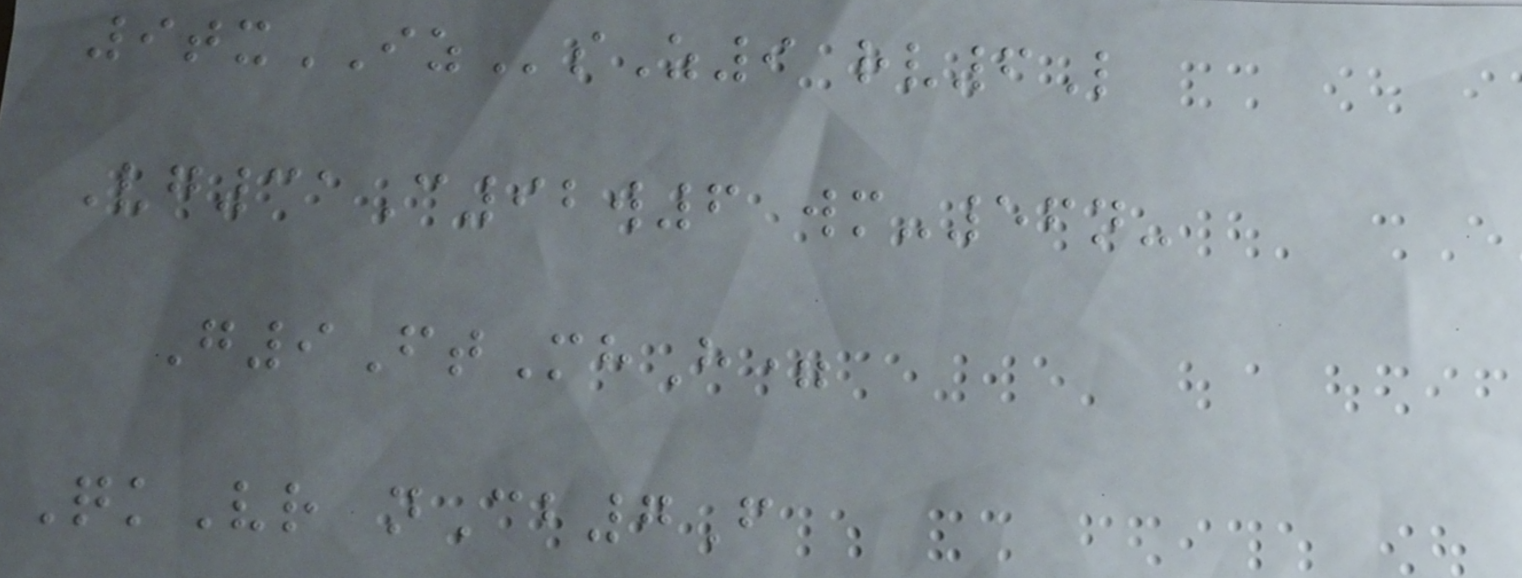9txIZsZ9 rv6L
Vg31C92w6 wm-56n-
G9FtMhH=
QkVr nCb7F
